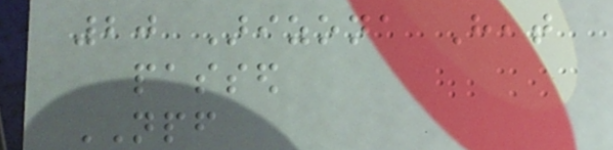20 Arizona Heat
passed
NPF
